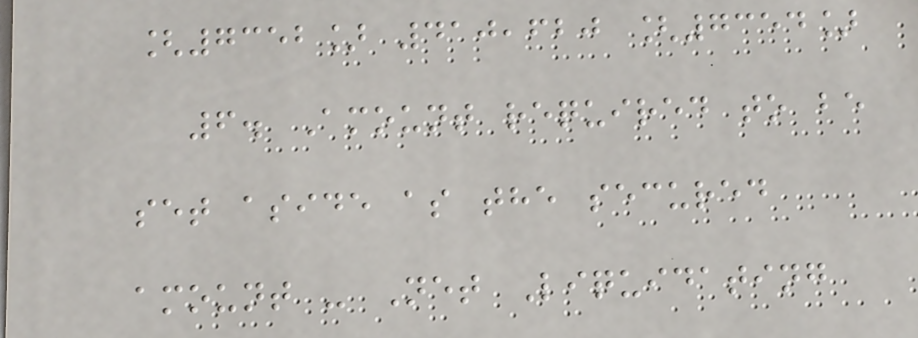[7352] 410,620 [7354]
6. Amount required to be
set aside as the secured
amount - Net Liquidating
